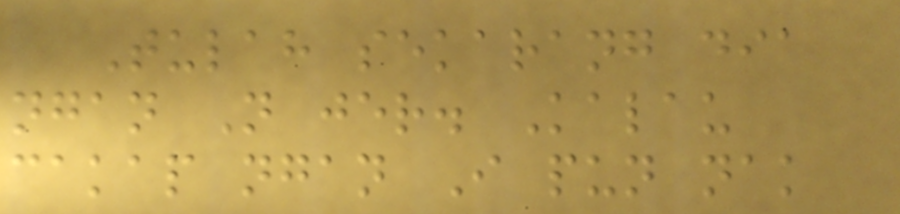Tulah sekarang dia
ngan N jer. Kalau
cakap ngan I pun nak
